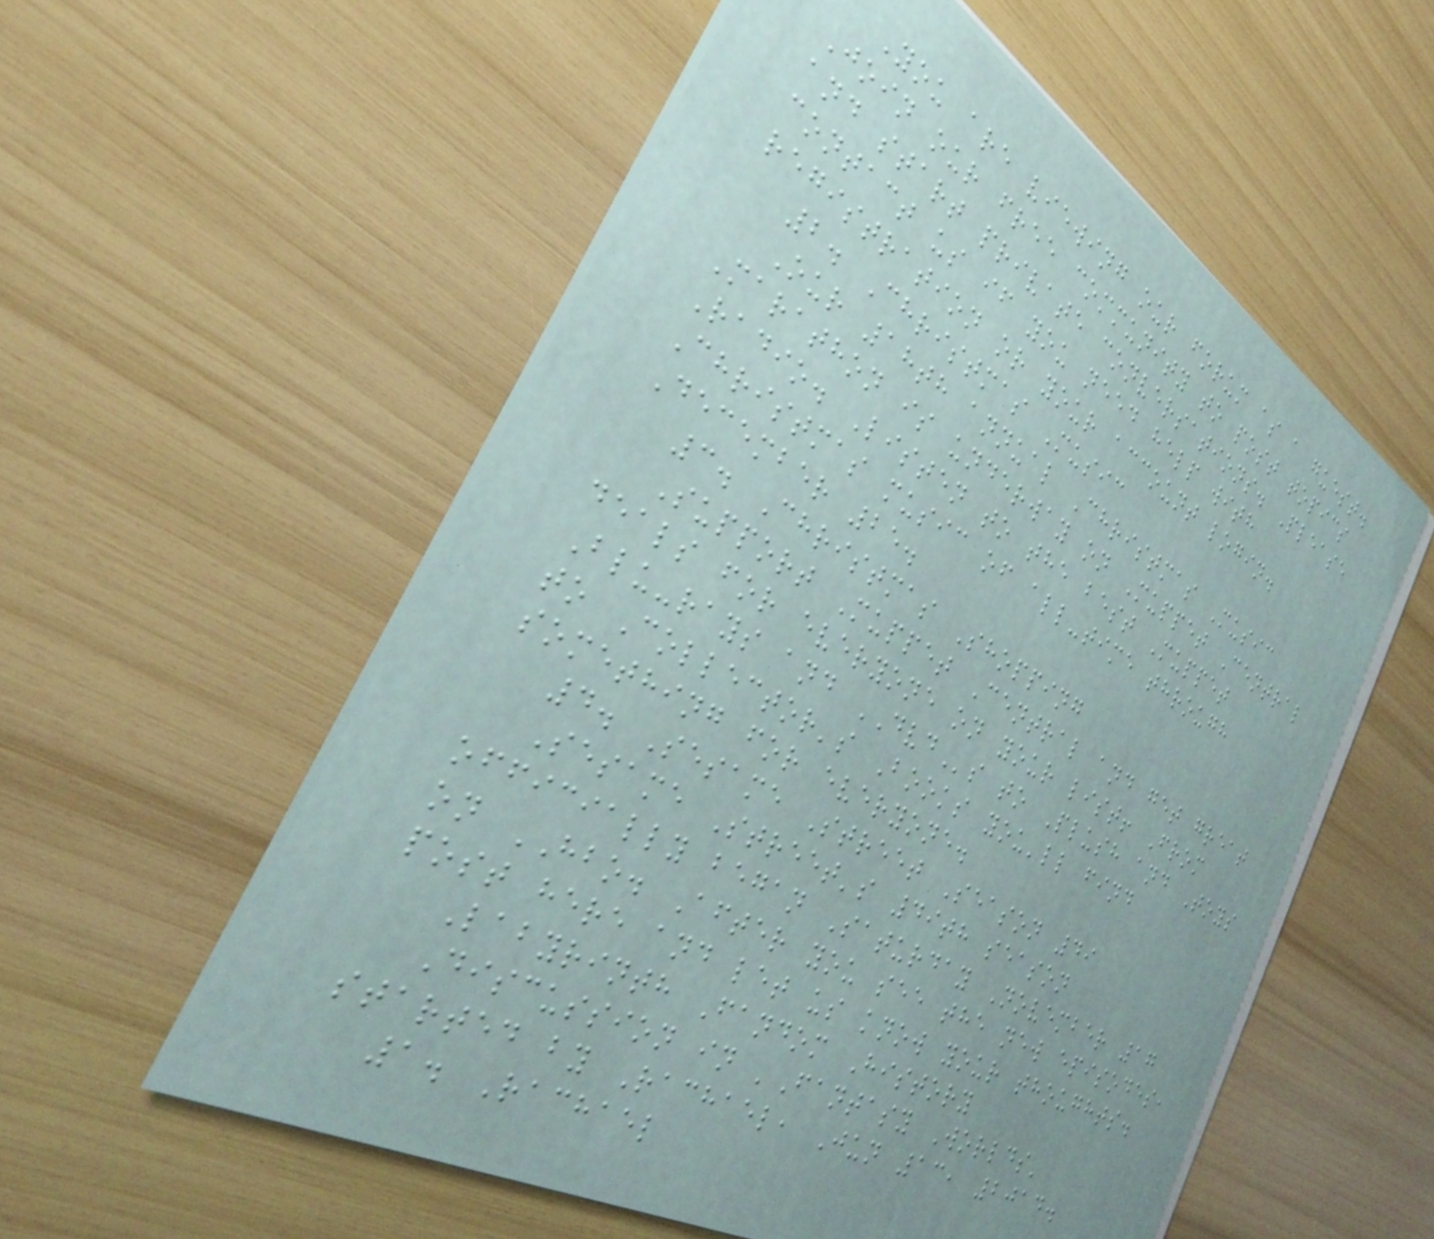You are viewing our forum as a guest.
Join our free community to post topics
and start private conversations. Please
contact us if you need help with
registration or your account login.
2. Christmas Music
Our 18th annual Christmas Music
Marathon is underway on Muppet Central
Radio. Listen to the best Muppet
Christmas music of all-time through
December 25.
3. Christmas Shopping
Support Muppet Central and get great
deals for everyone on your list! From
Blu-rays and DVDs to Plush and Toys
to Collector's Books you'll find
something for everyone.
4. Sesame Street Season 49
Sesame Street's 49th season
officially began Saturday November 17
on HBO. After you see the new episodes,
post here and let us know your thoughts.
Labyrinth Fandom History
Discussion in 'Fantasy Worlds'
started by Rachael, Jun 13, 2014.
1. Rachael
